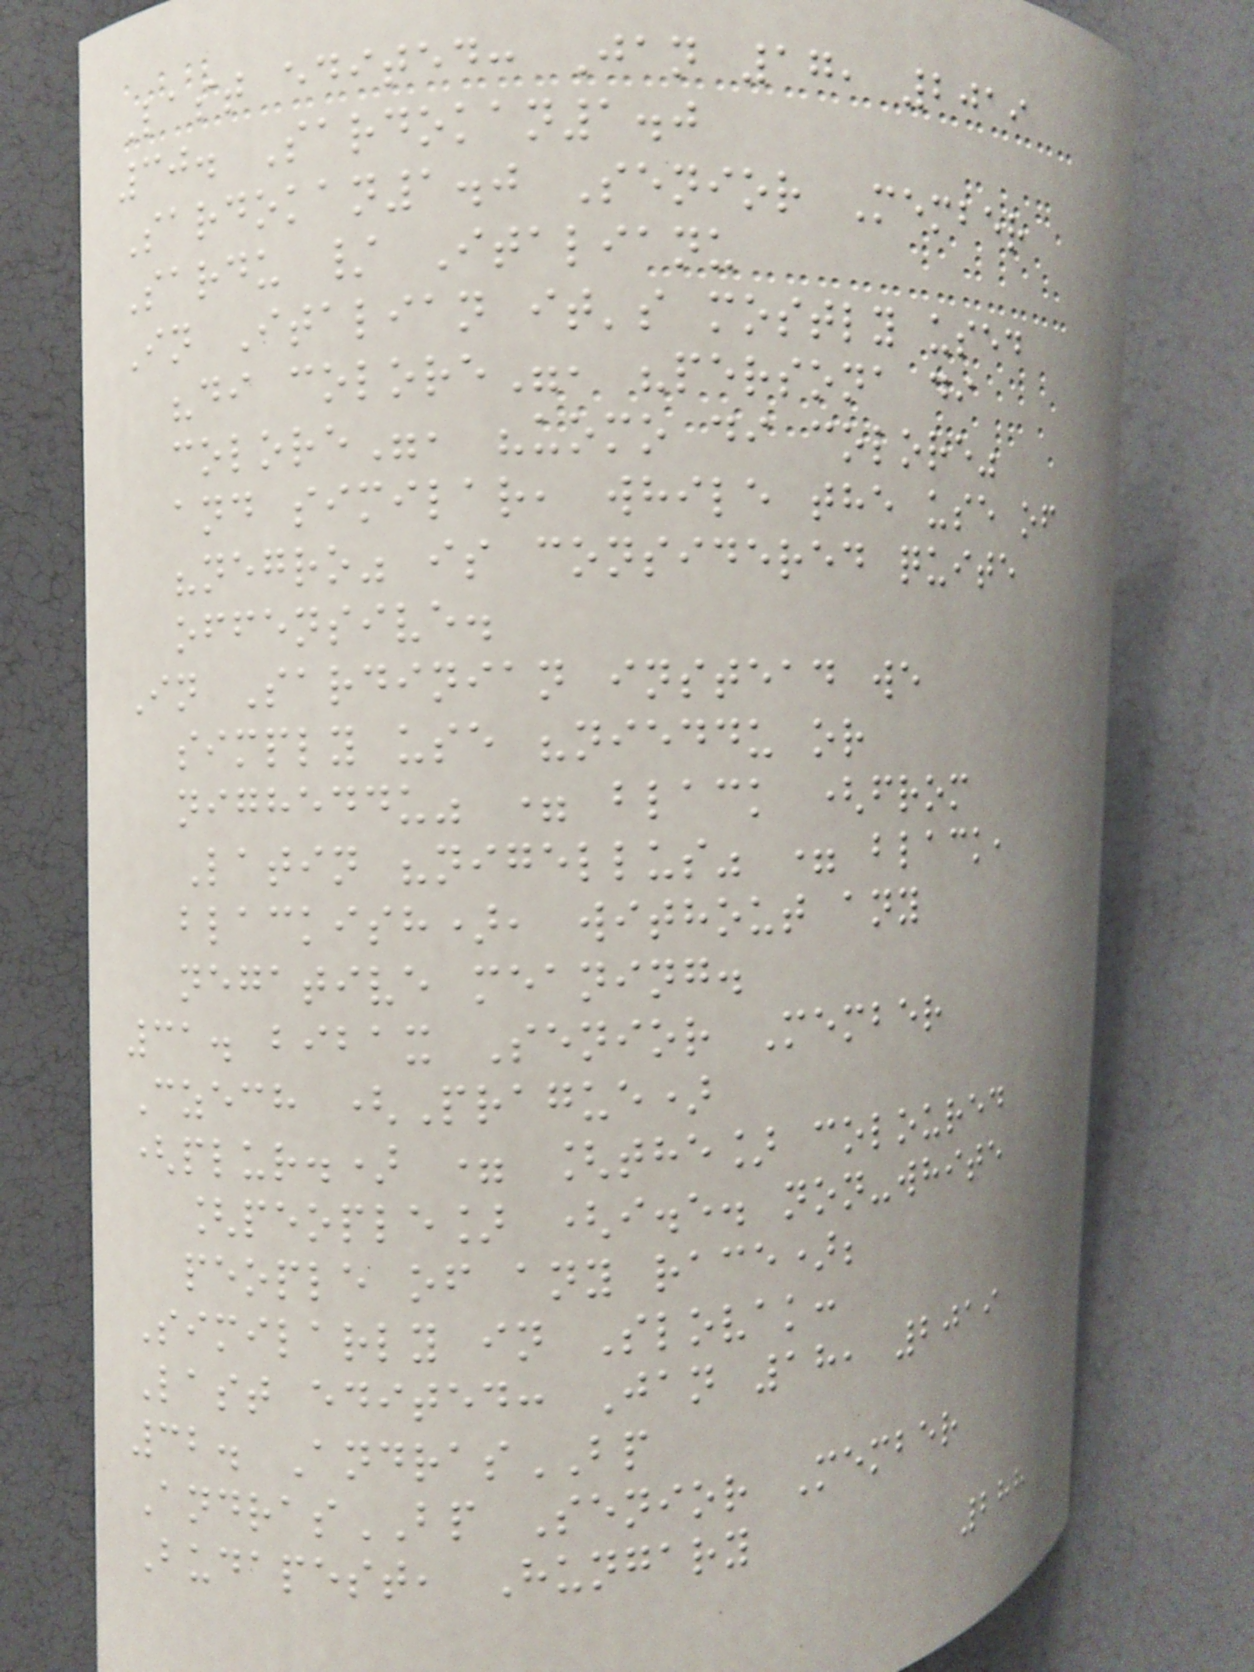Last edited: Jan 17, 2019
30. Sardokan1.0
Sardokan1.0 Senior Member
Sardu / Italianu
In Italian it's mostly used
"di colore", "persona di
colore", "uomo di colore"
and similar, while the use of
"negro" is considered quite
offensive.
In Sardinian instead we
simply use "nieddu or
nigheddu" = black (from
Latin "nigellus" = black,
blackish), without any
negative meaning.
31. bibax Senior Member
Czech (Prague)
(plur.) = [the] coloured
[people] (i.e. non-white
people of any race);
Similarly in Slovak:
Last edited: Jan 18, 2019
32. AndrasBP
AndrasBP Senior Member
Budapest, Hungary
288
